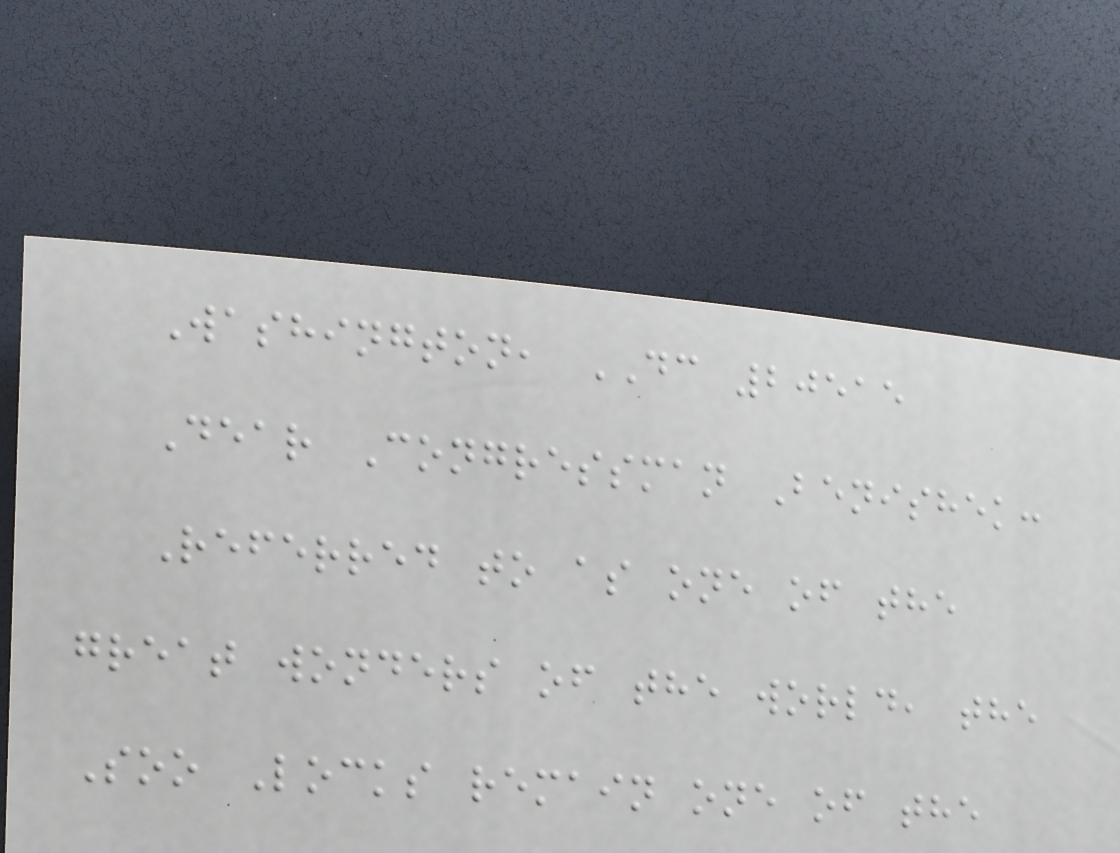Washington, DC 20515
Dear Congressman Benishek:
Referred to as one of the
great wonders of the world, the
Soo Locks remain one of the
